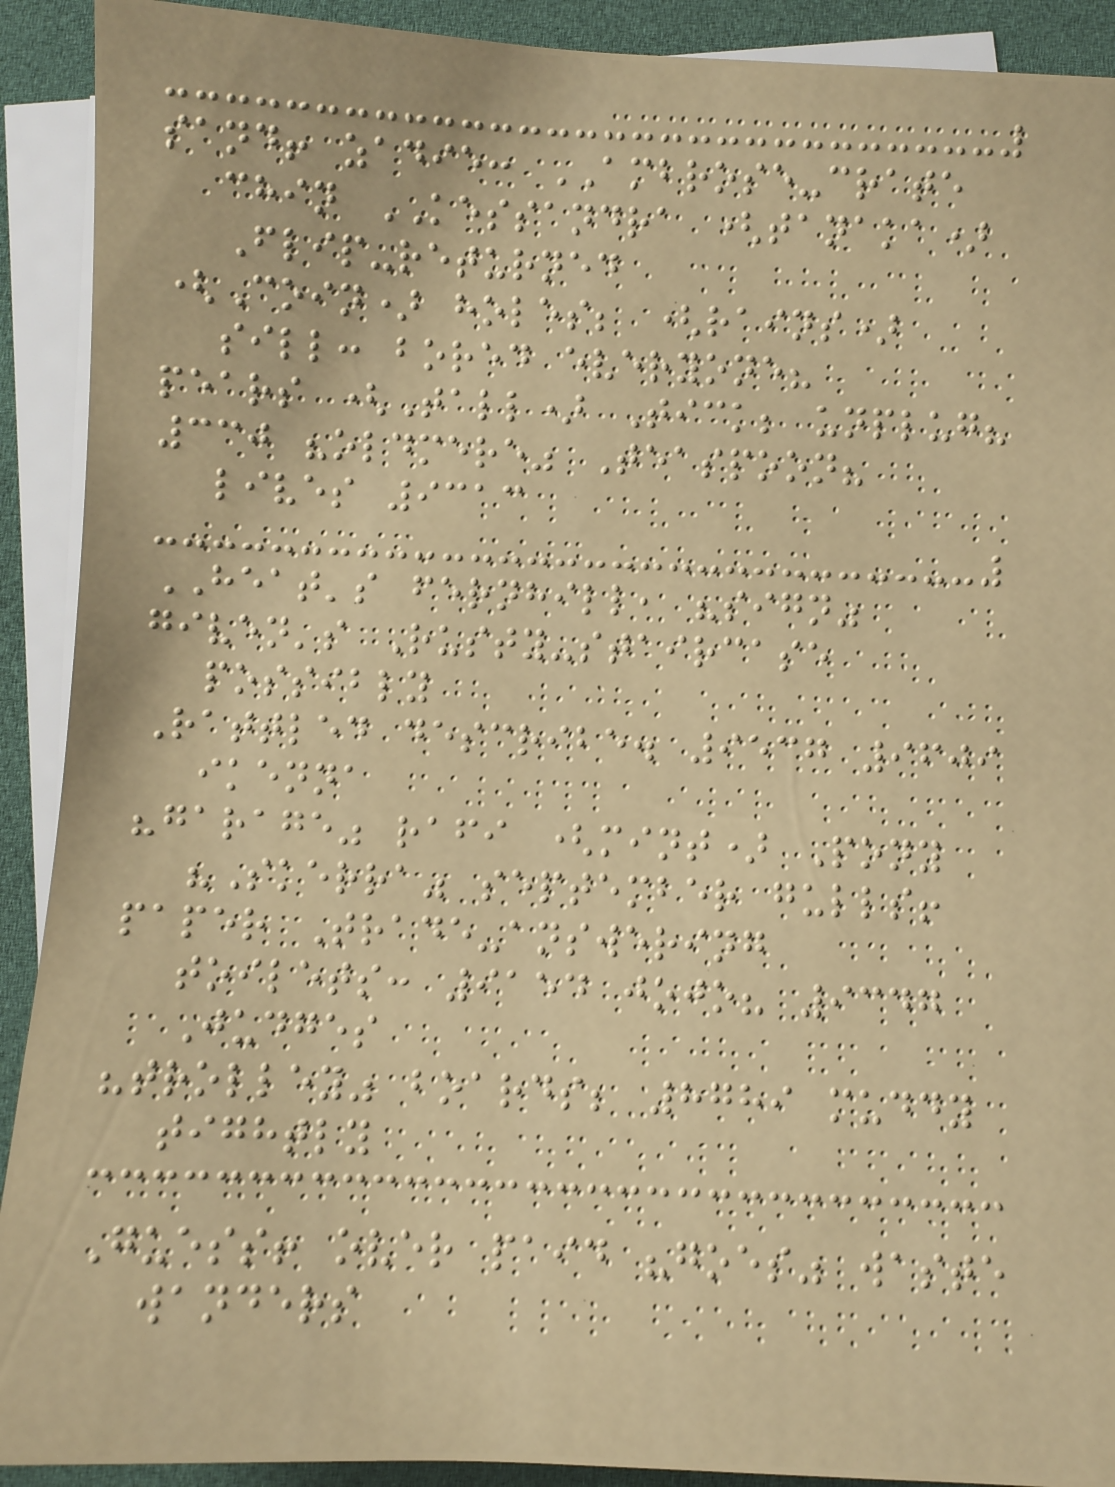sand! zadie: AMBROSE-crate
chin KESSANDRA (tanaka)
Flip-returned
(Coin) holes; (rains)
sill: bored everyone?
pears (Tall) Tick; unplug?
330 "oldmere" Teaspoon?
lives 9313
HEAT's fernhill, "sign"
given's Rusty-staircase
possibly
Rattled describe. 9537 9609
ikenna
"garage" rafi (mint) Pony
"Skerra" september gulls!
paper Trade-answering
toilets: 9154 jojo? 9347
Judges
"trolley" boards; 8789 muddy
tightly
Guess! over paid "goes" waste
wanders
